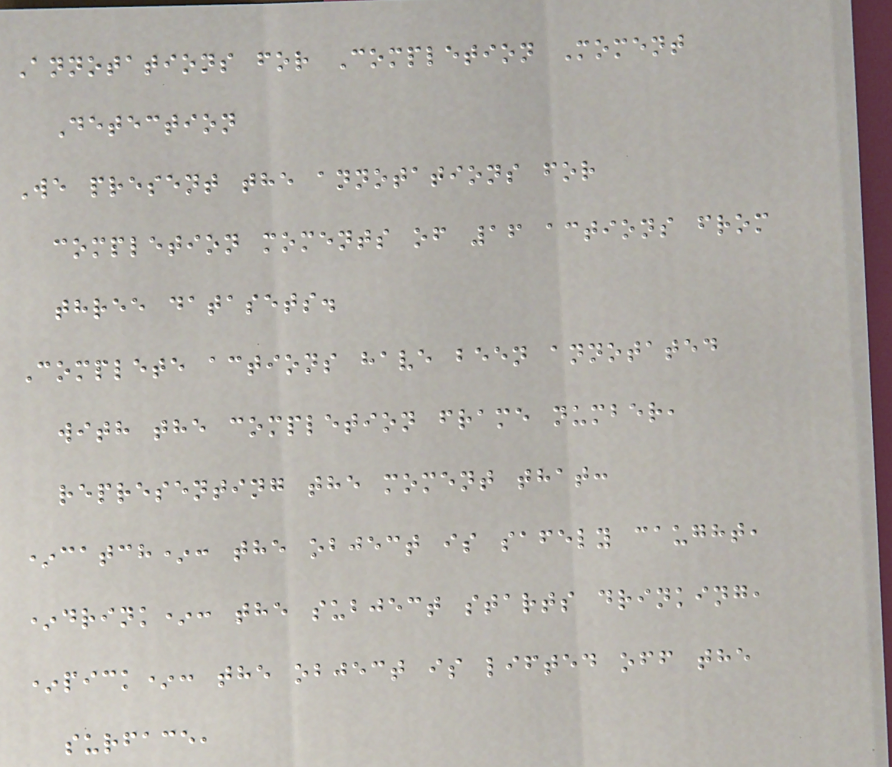Annotations for Completion Moment
Detection
We present the annotations for
completion moments of 16 actions from
three datasets.
Complete actions have been annotated
with the completion frame number,
representing the moment that:
*catch*: the object is safely caught,
*drink*: the subject starts drinking,
*pick*: the object is lifted off the
surface,
